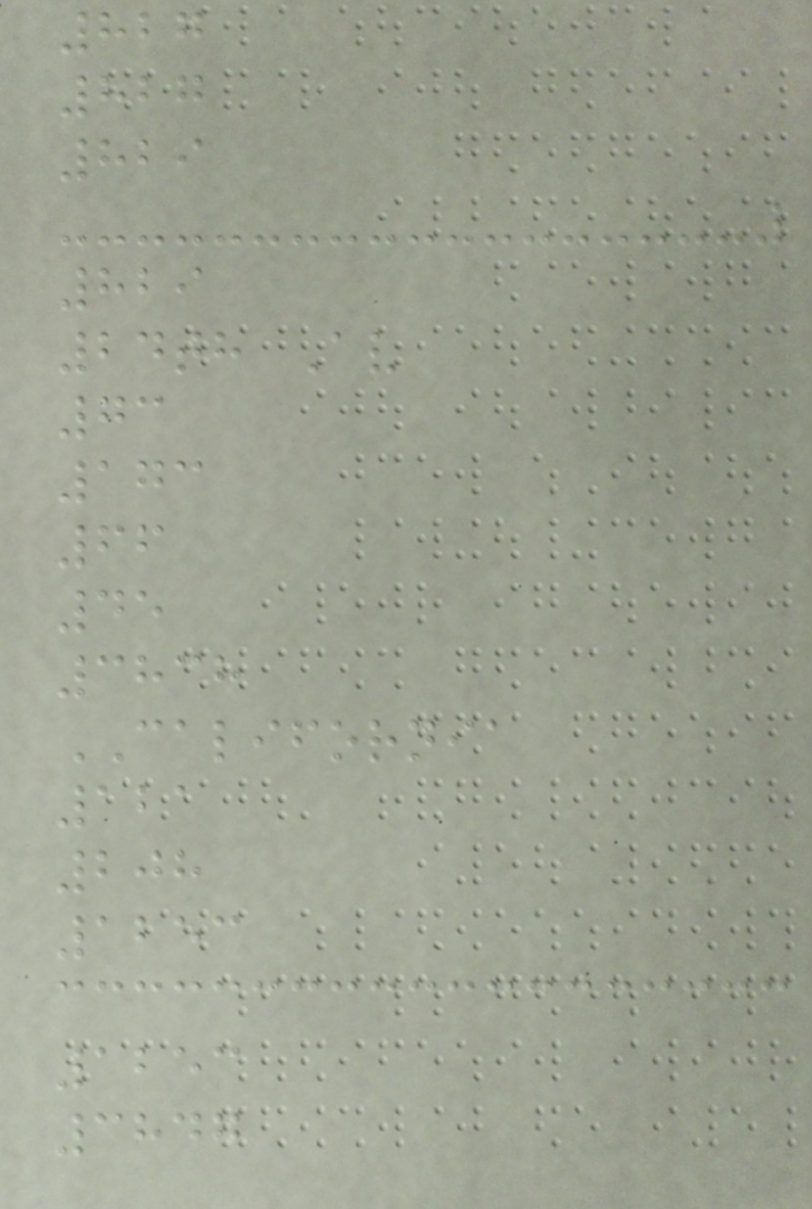827
827
829
829
24th Av
73
173
66
45
3838
CALIFORNIA
121
208
1253
1253
3847
